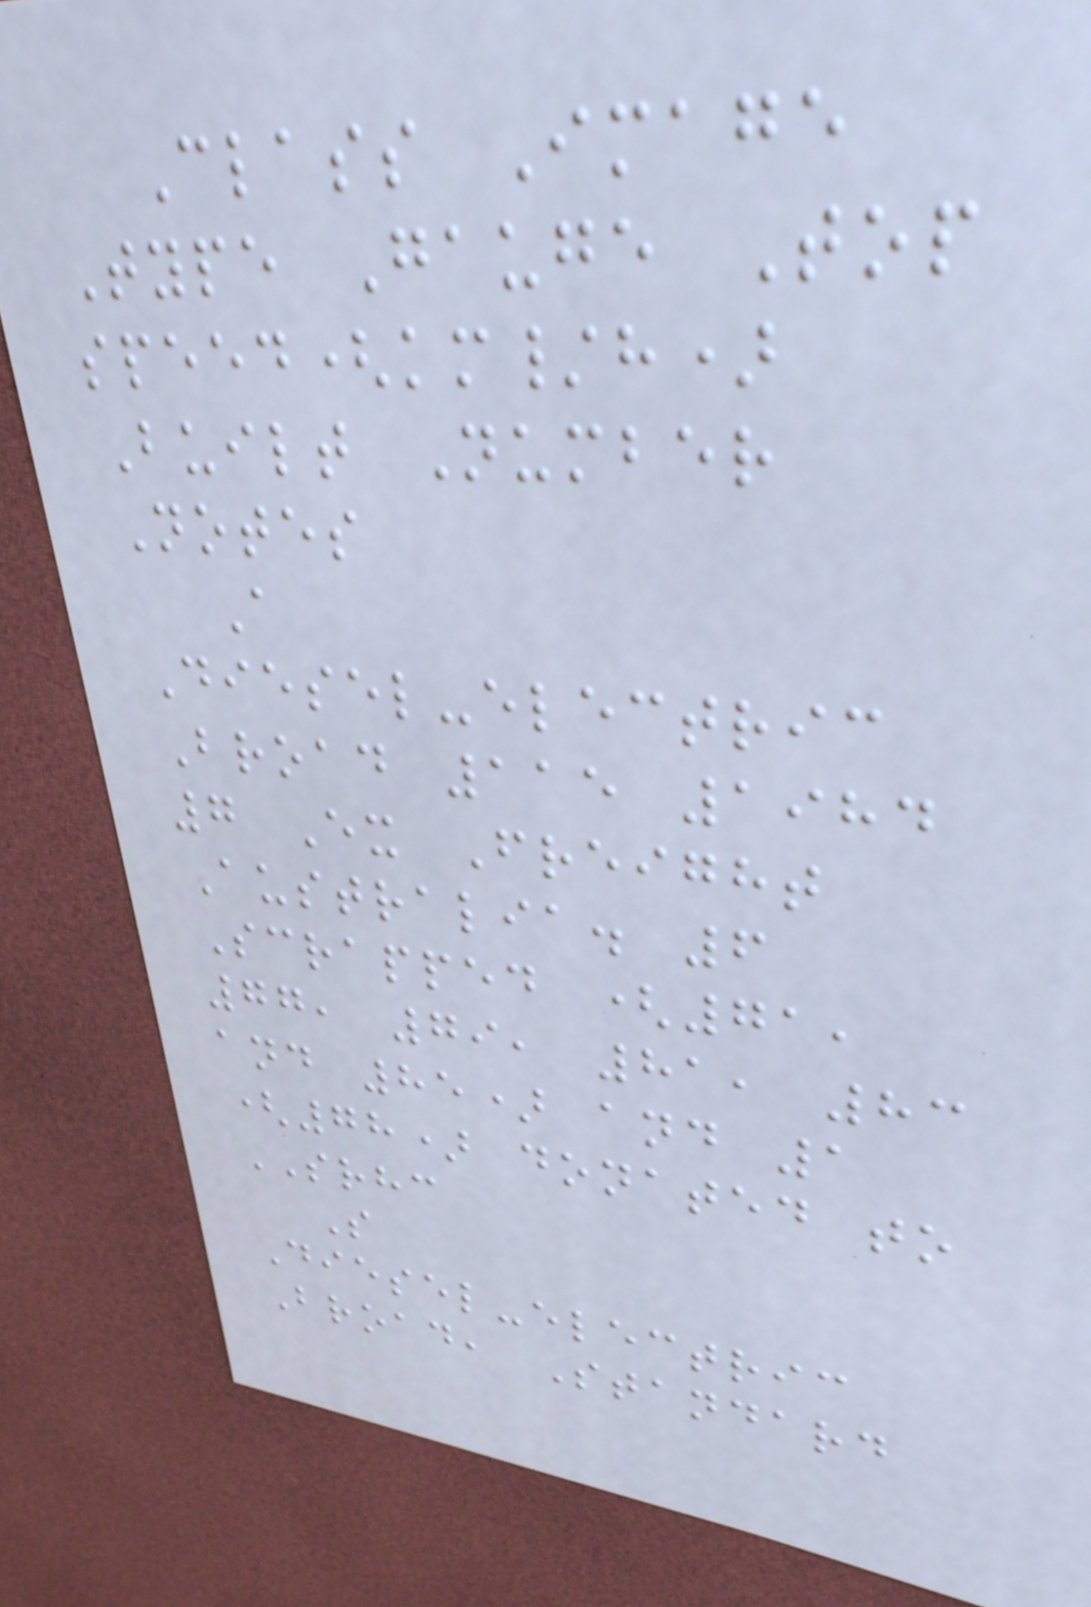Class Image
Type Gauge Top
speed(km/h)
Built Number
Notes
A
Diesel-electric
Broad 115 1984
7 Ex Freight
Australia. 6
Scrapped (71,
77, 79, 81, 83
and 85) and 1
(78) donated to
SRHC
S
Diesel-electric
Broad, Standard
